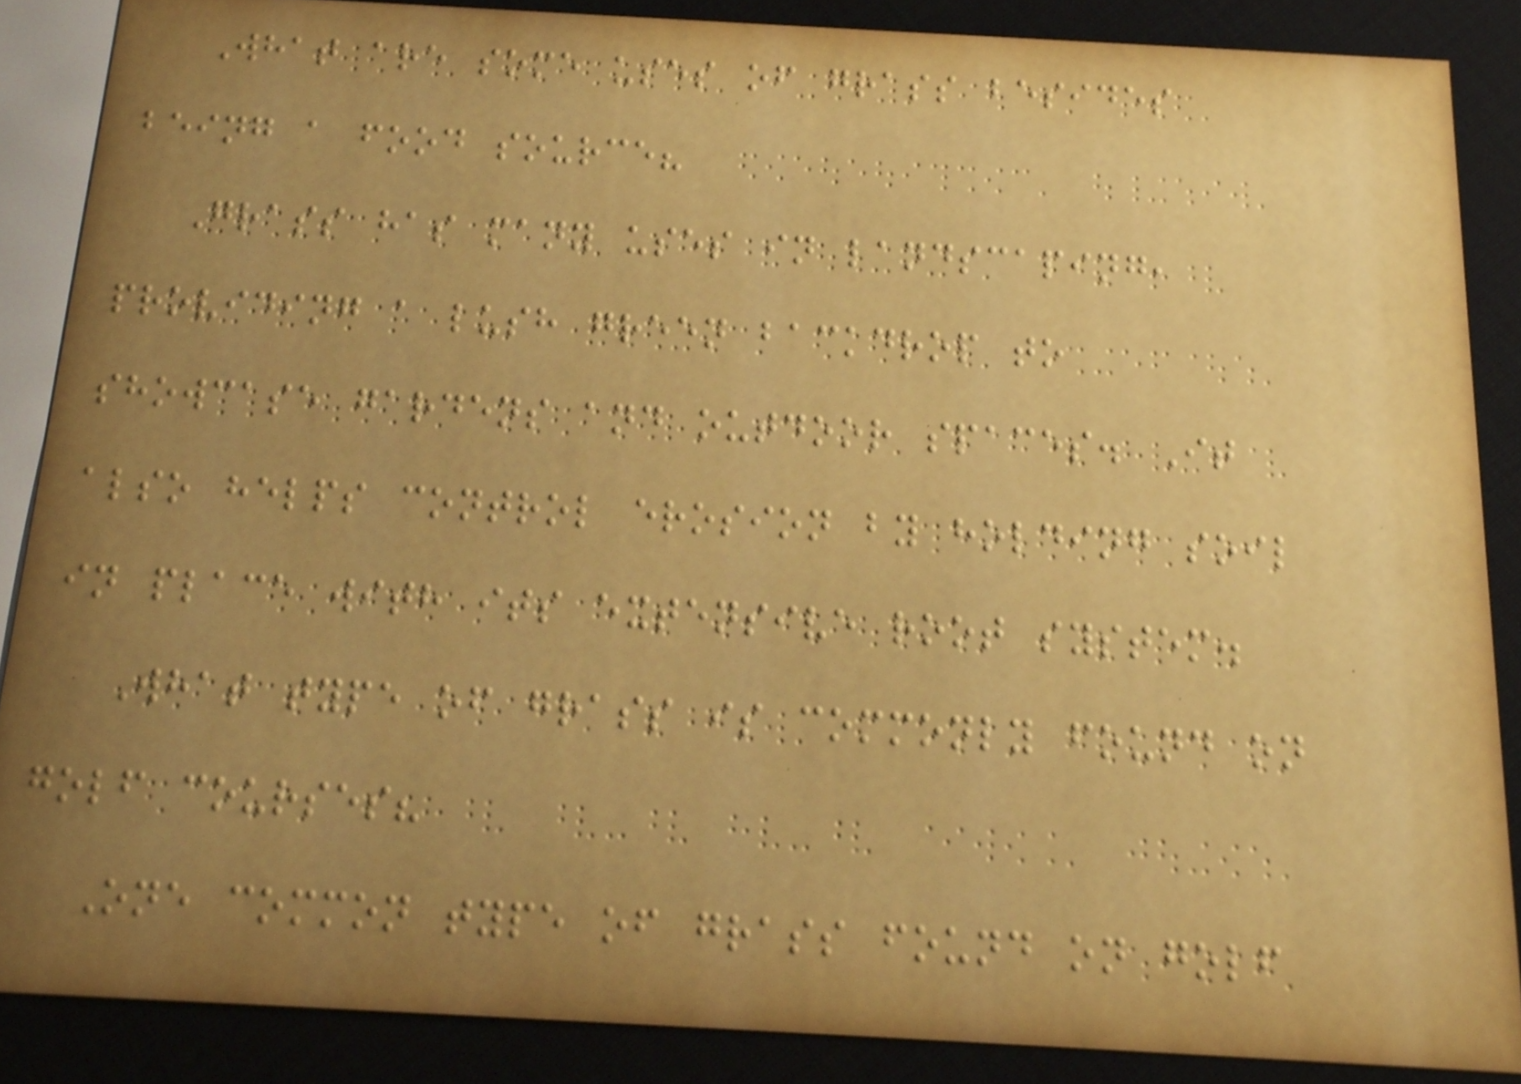What are some uses of grass besides
being a food source?
Grass has many uses in landscaping,
providing a lush green backdrop to
showcase gardens and outdoor spaces. It
also helps control erosion by holding soil
in place with its extensive root system.
What type of grass is commonly found on
golf courses?
One common type of grass found on golf
